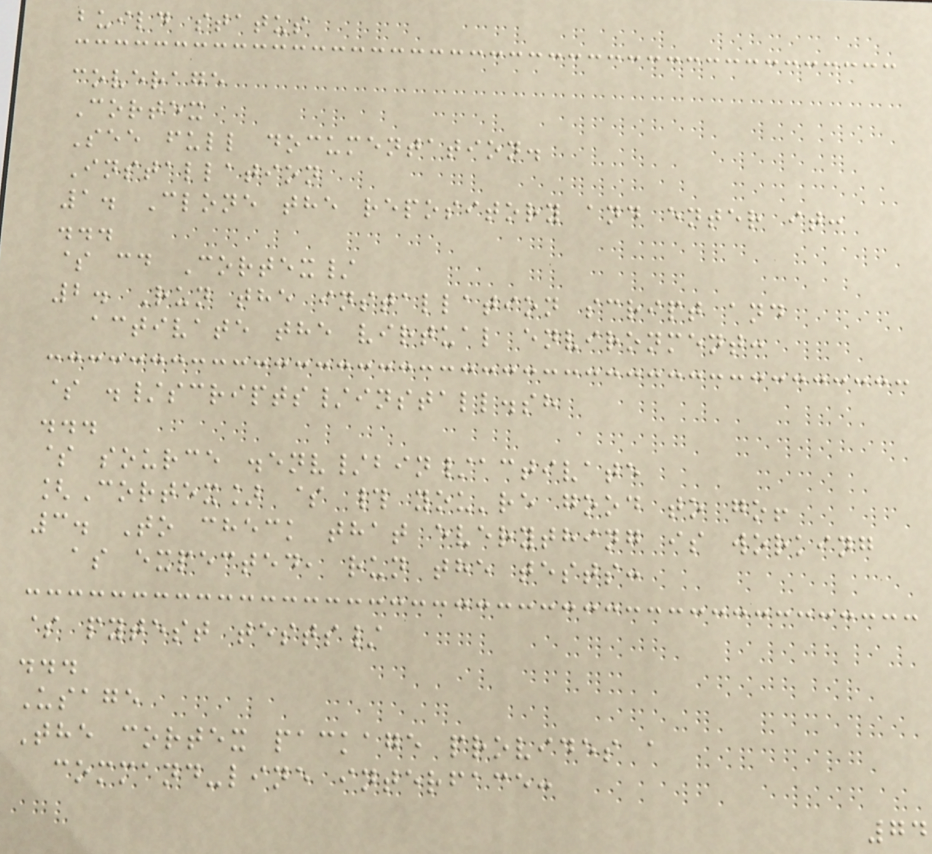build status
coverage
Cortex
See full documentation.
Installation
1. Clone the repository and enter it:
...
$ cd Cortex/
2. Run the installation script and
activate the virtual environment:
$ ./scripts/install.sh
...
$ source .env/bin/activate
[Cortex] $ # you're good to go!
3. To check that everything is working
as expected, run the tests:
$ pytest tests/
...
Usage
The cortex package provides a
command-line interface:
74
